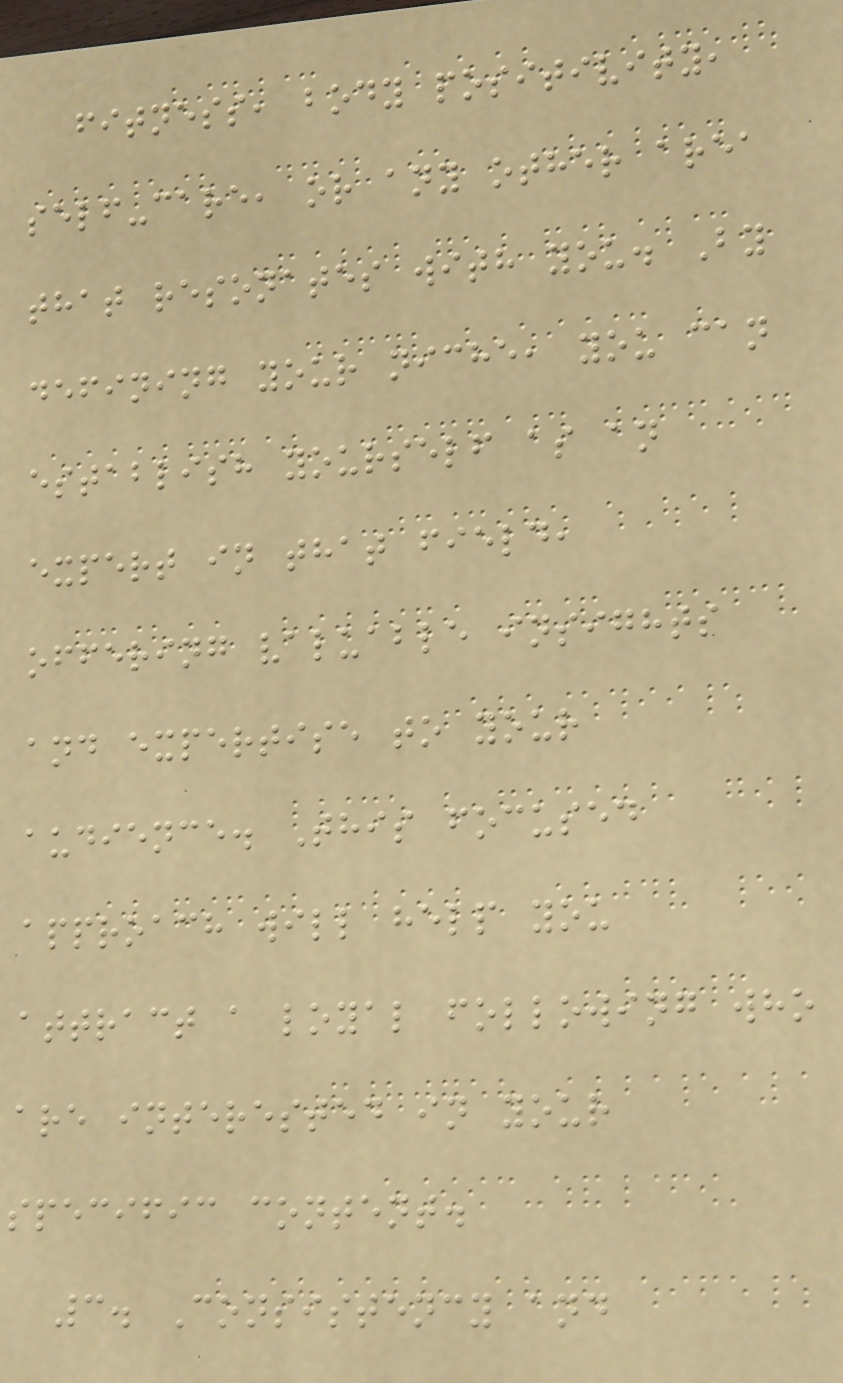fitness, body positivity,
self-care, or any other area
that resonates with you. By
defining your niche, you can
establish yourself as an
expert in that field,
offering valuable insights
and expertise to your
audience. This focused
approach will help you
attract a loyal following who
are interested in your
specific content.
3. Consistency and
